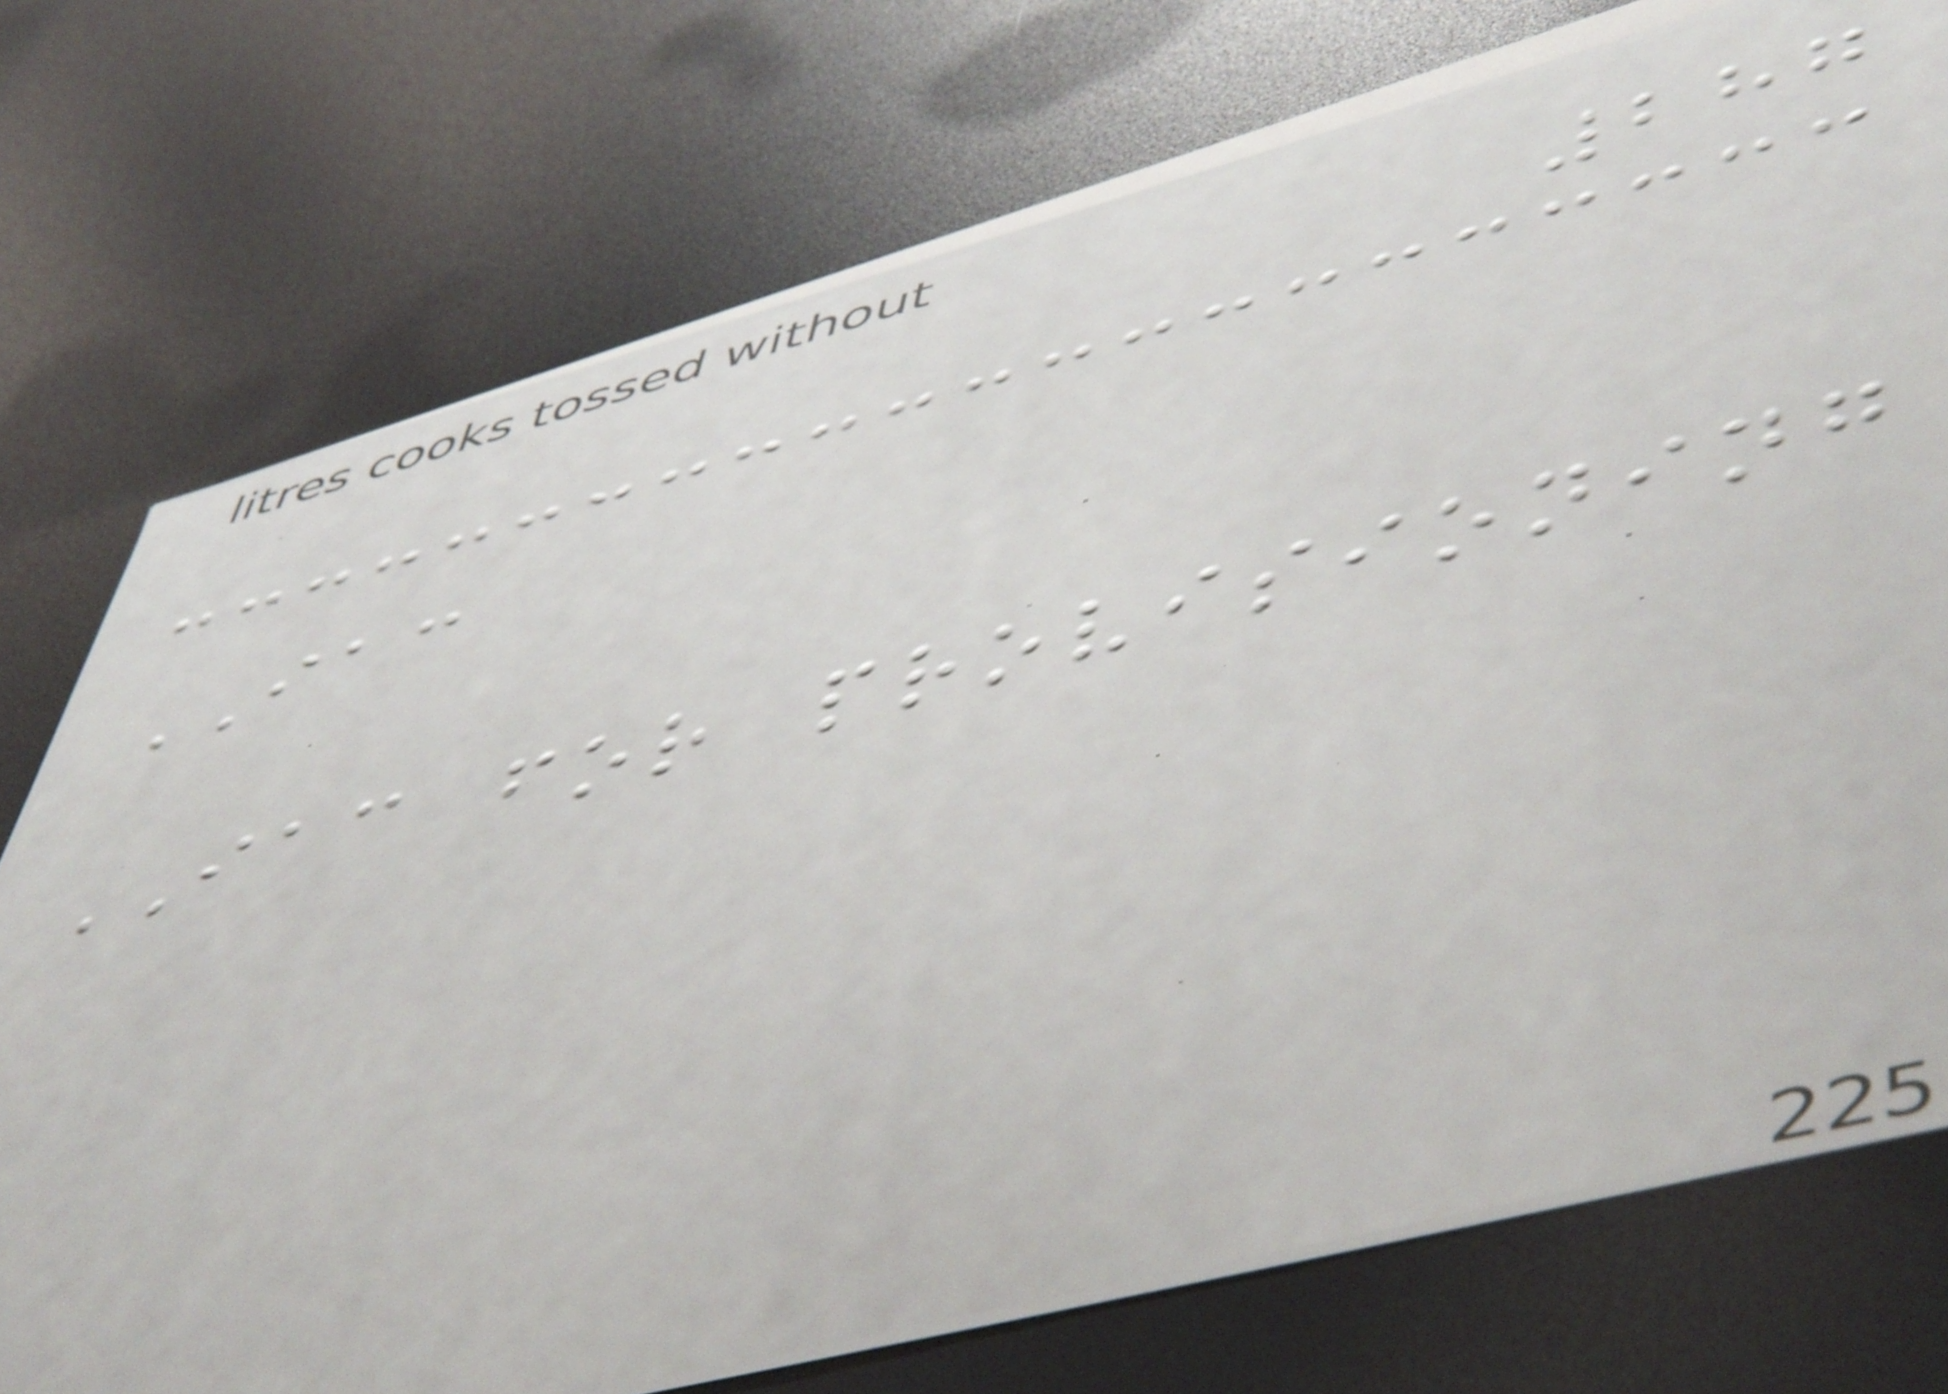287
IAC
IAC for provisioning
